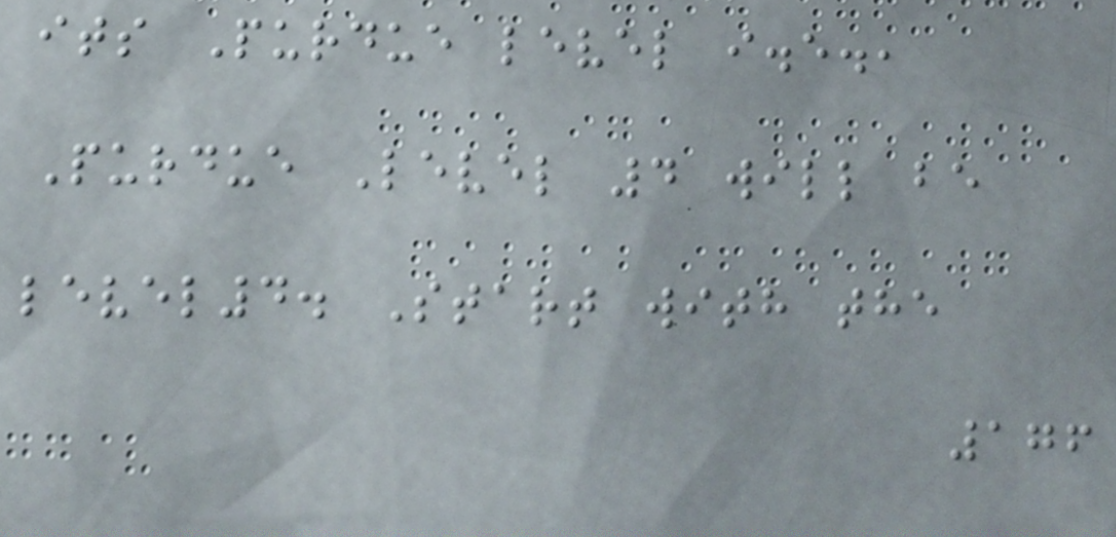its Purdue level i.e.,
Purdue Level 4 will be
level4. Start with the
176
